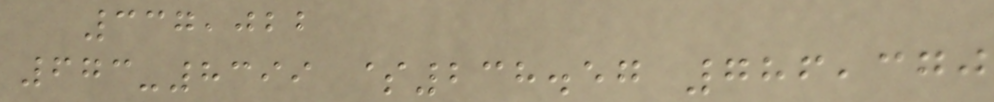337,022
673-8399 $238.57 786,370
